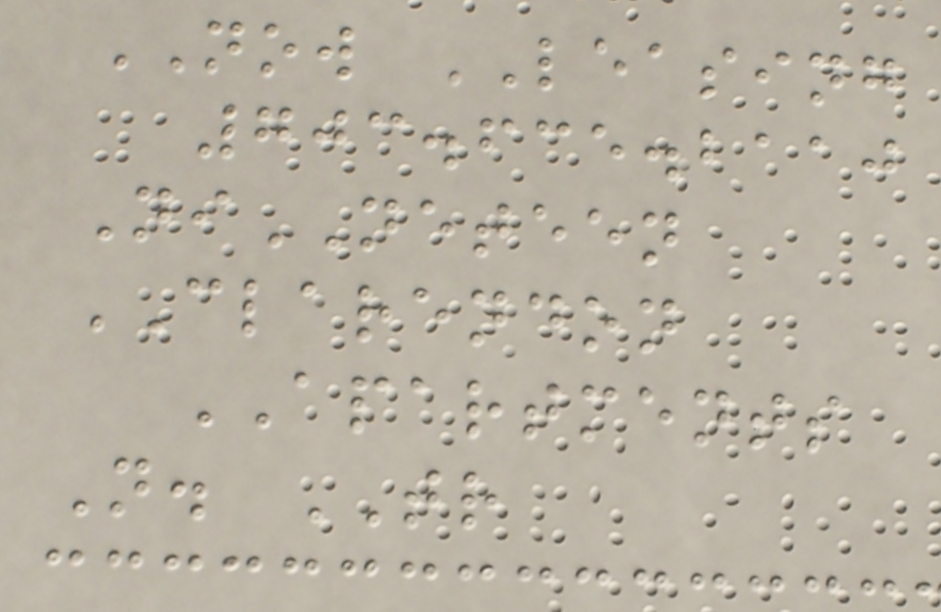NOW LEASING
703.635.2110
NiNETEEN
CLARENDON
APARTMENTS
N. TR
